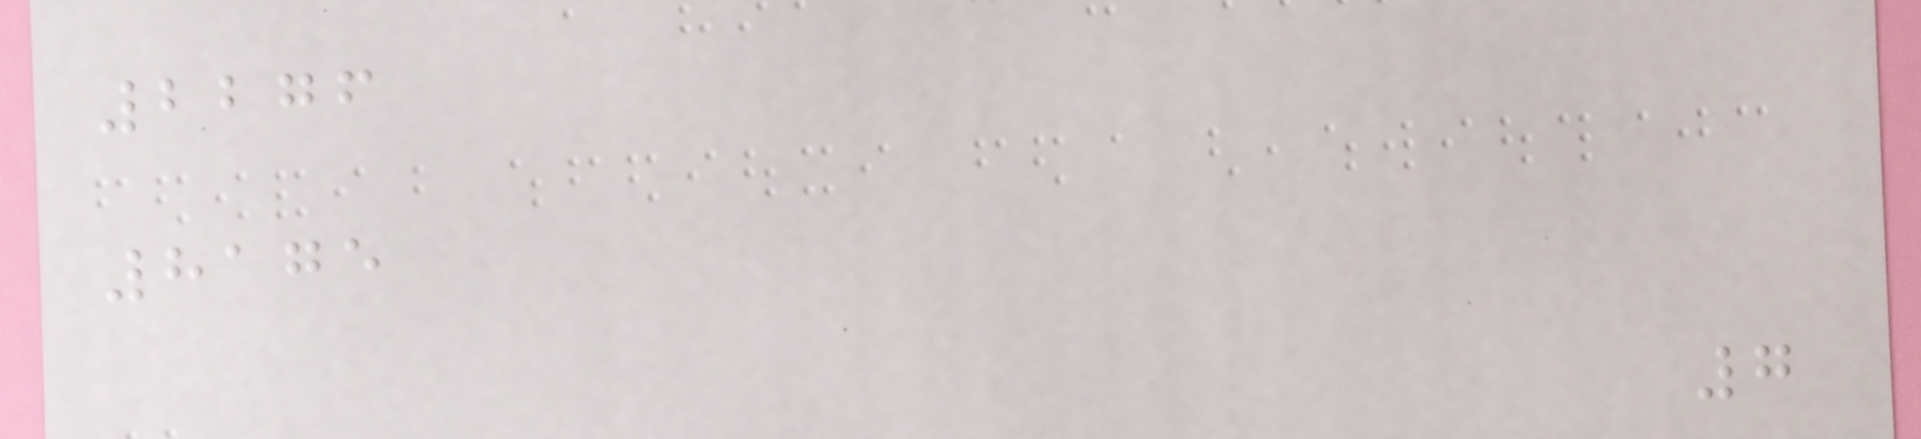2276
8175
7
